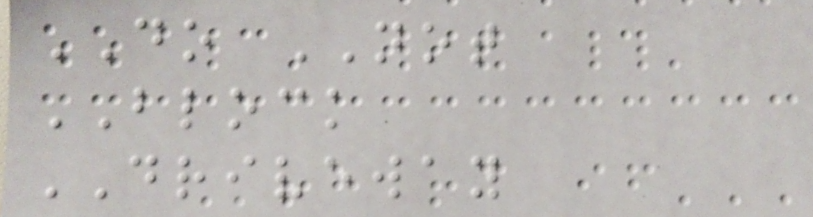DO NOT
BLOCK
DRIVEWAY
